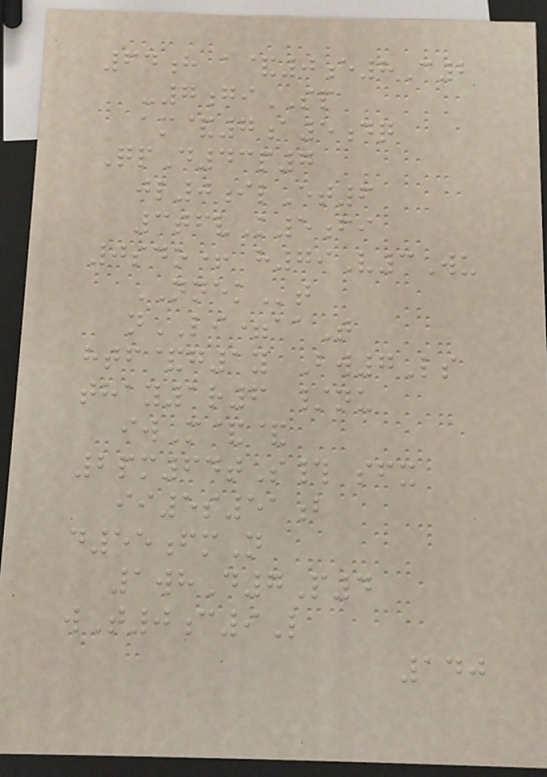64h a&0e8C2
-7giSP
am&7a5dq
QpD43p7
jl0ilEt6
3tfvK5fi
0sdo+ h79V3Wu
NNEKt
nLI=aaT
htf&g1y Bw7Ls
thay1r6 /nu
iwM&&
2pm64tS# sfx
ii5s51b
d55fmN
1whD7P4
wT0c9L
140
